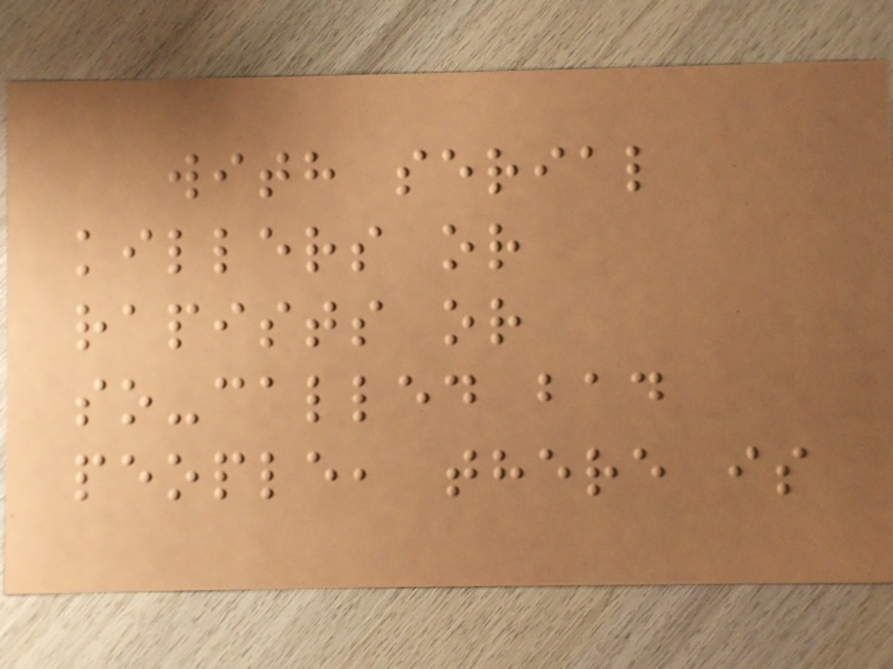with serial
killers or
rapists or
so-called bad
people, there is
